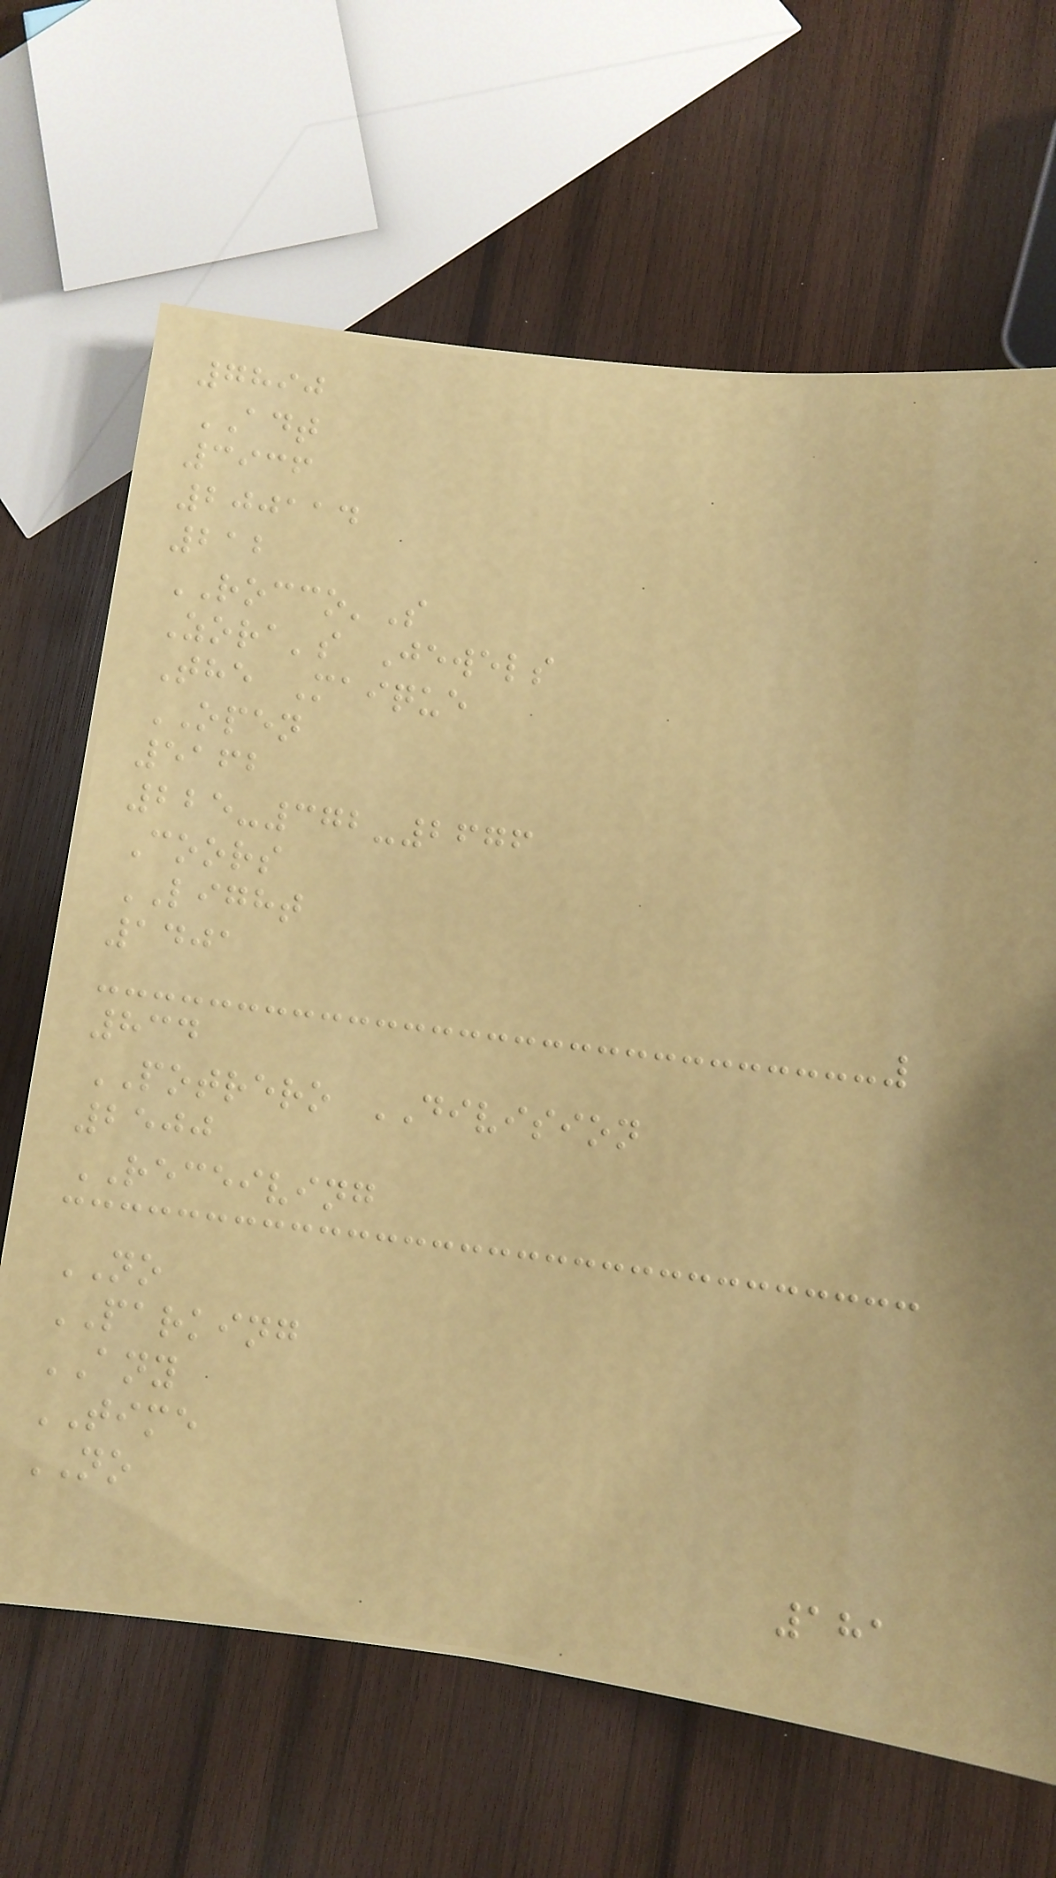7890
ADT
3936
200114
212
ROCCO'S
Zora's Jewels
The Maique
OPEN
5162
225-372-2676
Coors
LIGHT
1401
834
POTRERO DIVISION
2500
RECEIVING
NO
PARKING
ANY
TIME
NO
181
